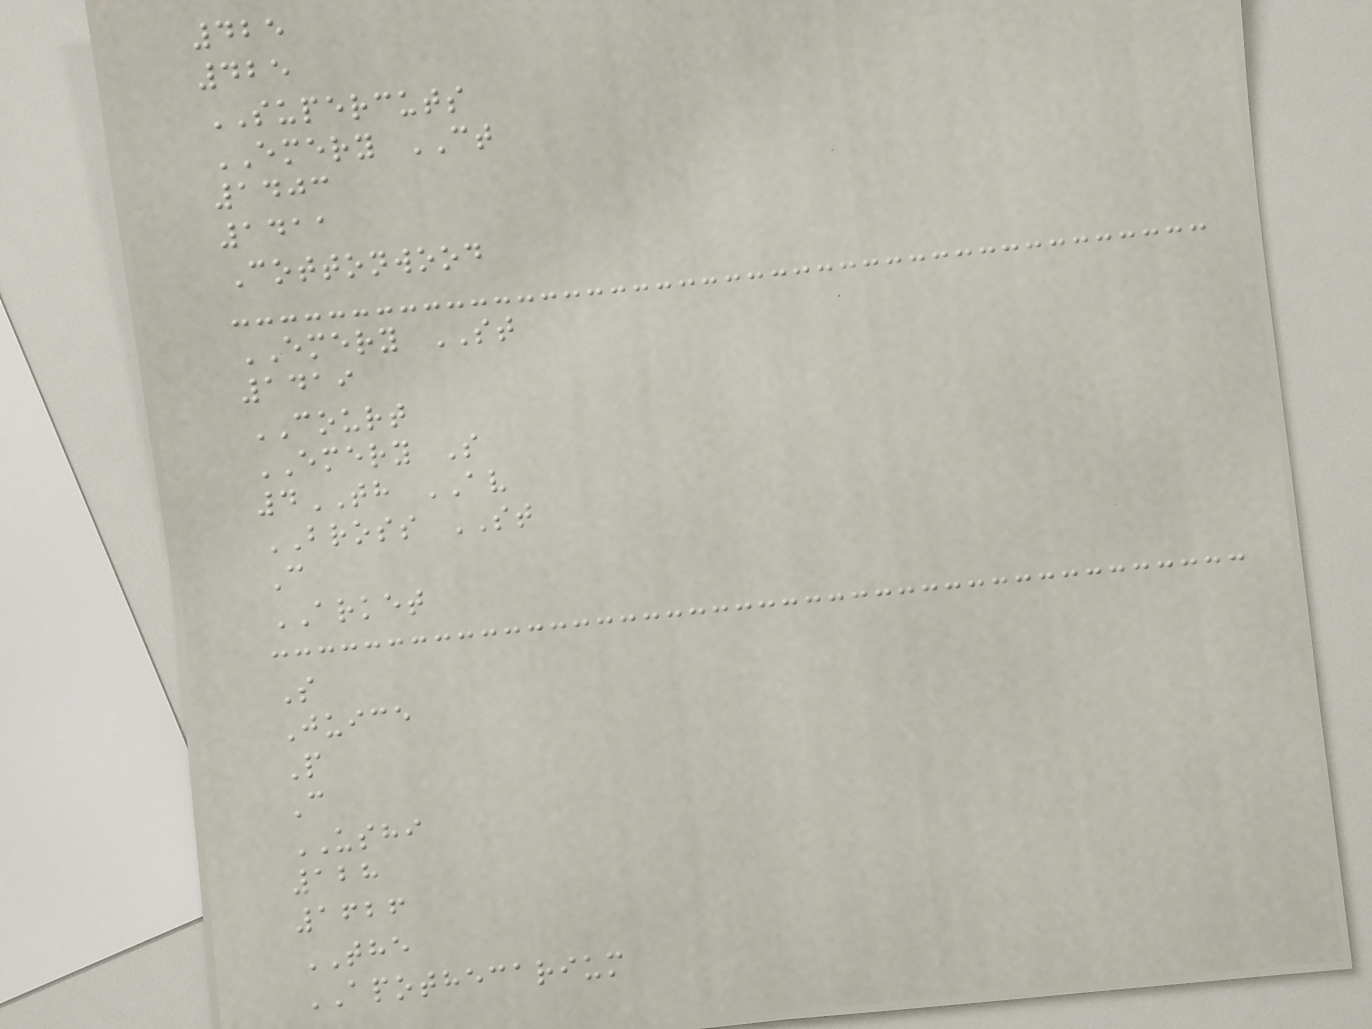425
425
SUPERCUTS
EMERY CT
1403
1411
Cottonwood
EMERY ST
1419
COURT
EMERY S
4TH AV
BROSS ST
C
ARKET
S
Juice
P
C
USHI
128
1626
THE
APOTHECARIUM
